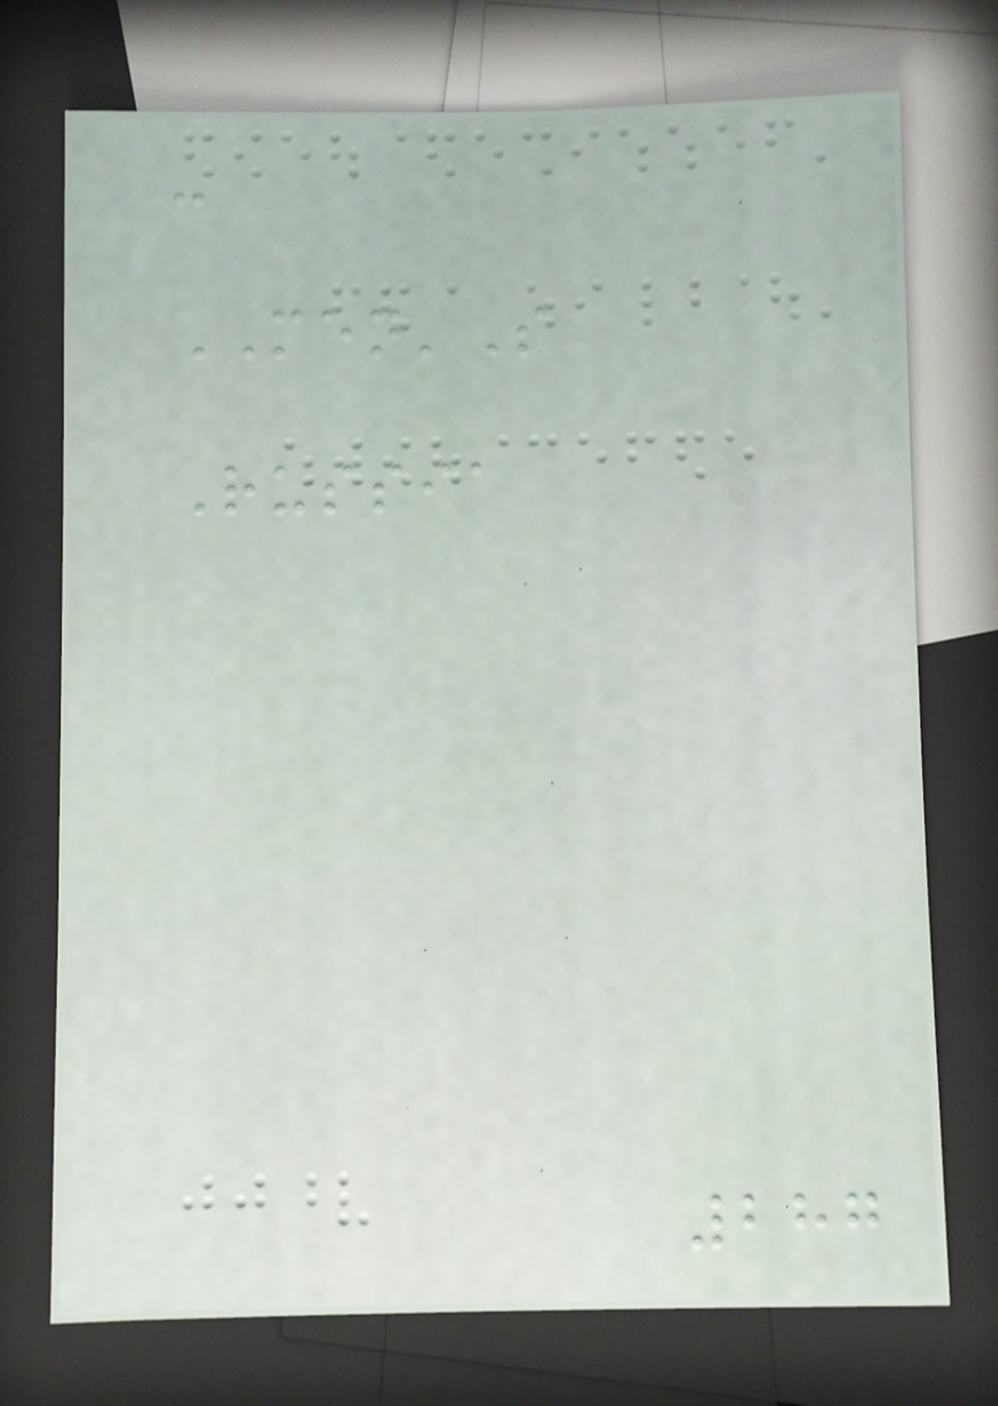-
MEN'S
Russia
287
